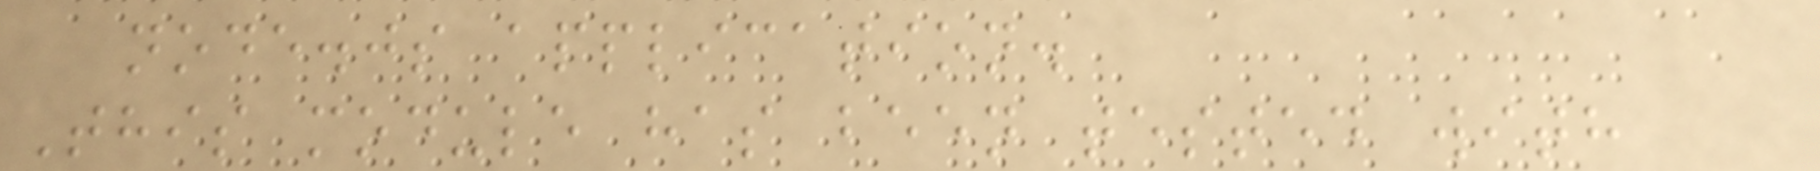node.js application.
This module has been tested with
